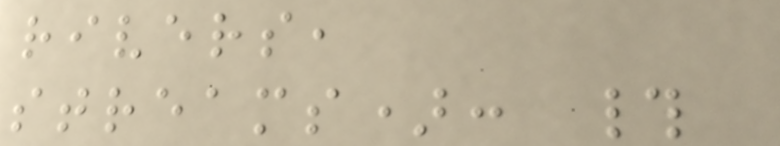rivers,
streams): #
